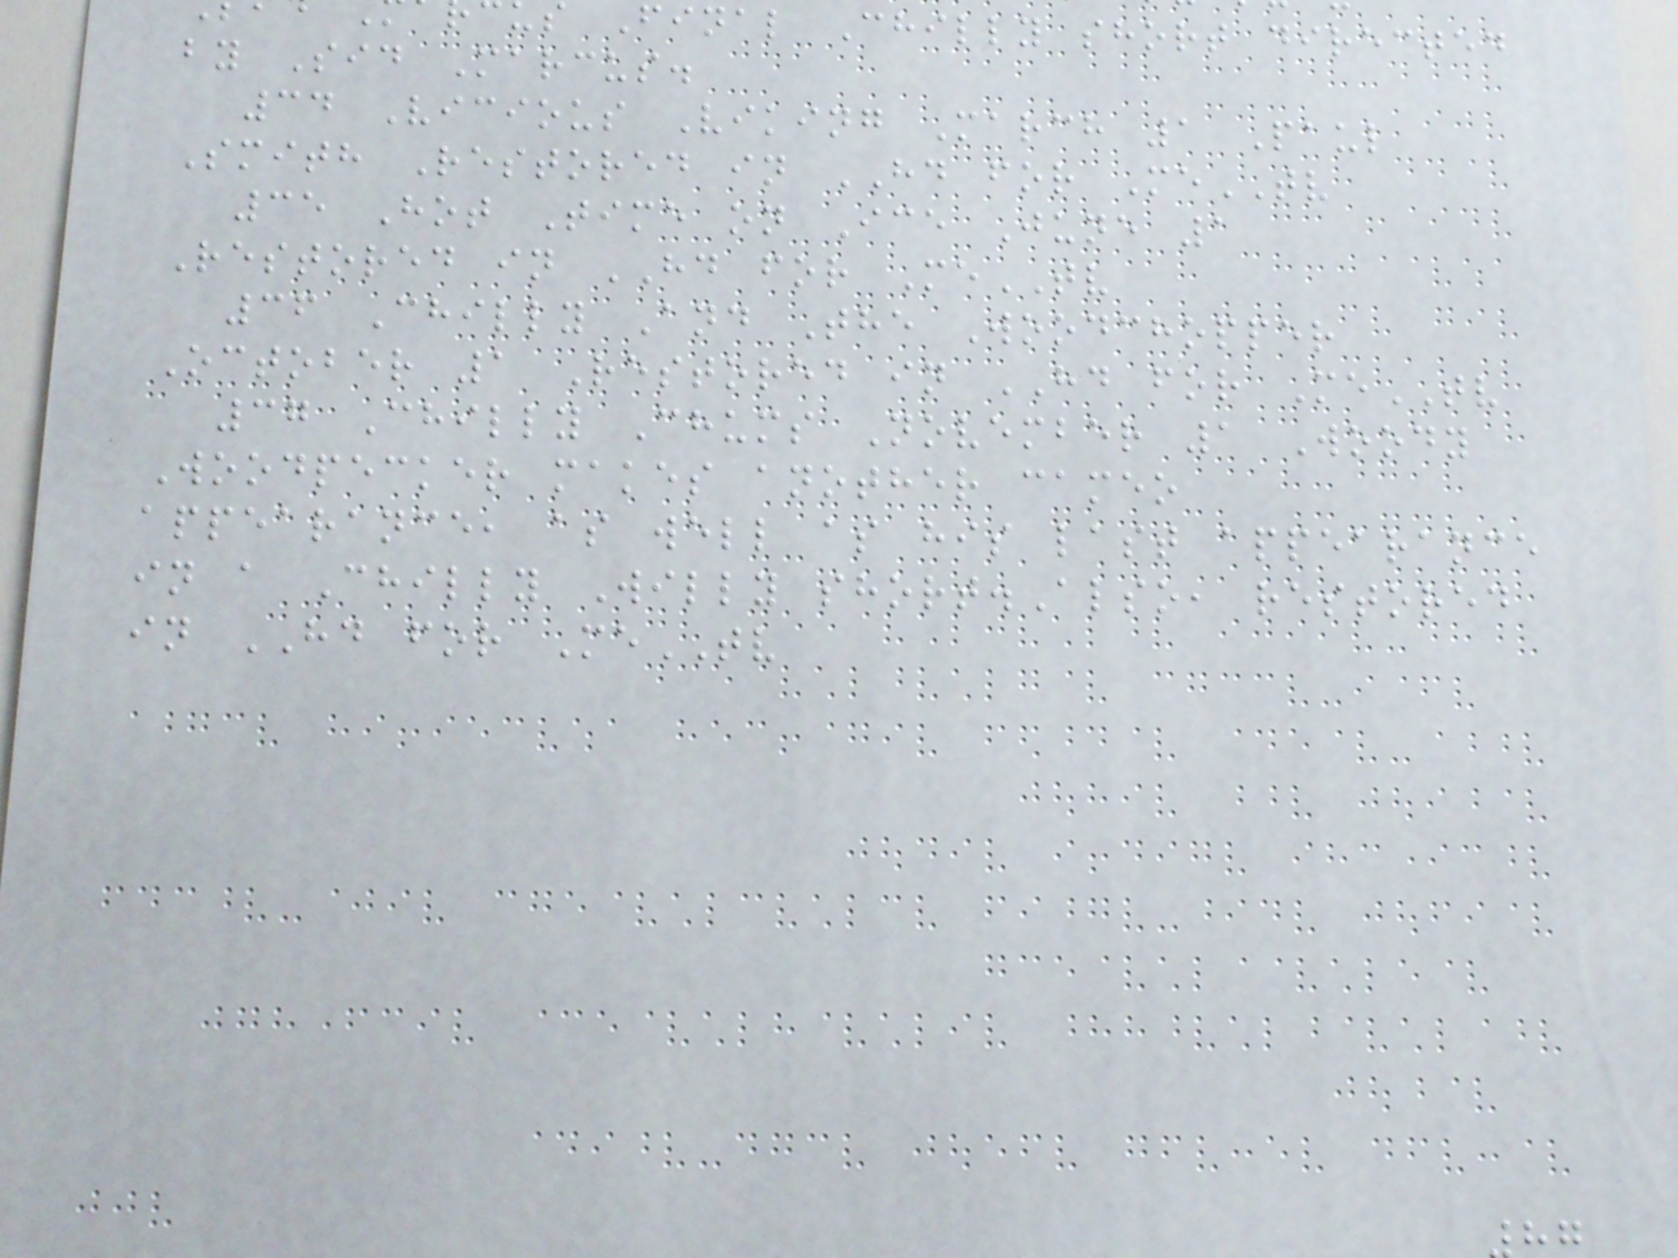Final Chilly short directed
by Sid Marcus.
34 Vicious Viking March 1 Paul
Smith Restored in HD for MeTV
35 Hot Time on Ice June 1
Restored in HD for MeTV
36 Chilly And The Woodchopper
October 1 Restored in HD for MeTV
37 Chilly Chums November 1 Woody
Woodpecker makes another cameo
appearance, as well as his last appearance
in a Chilly Willy short.Also, restored
in HD for MeTV
